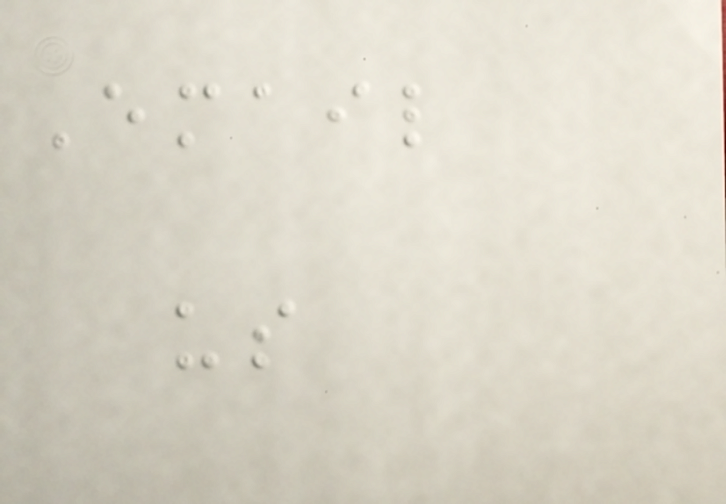Email
us
